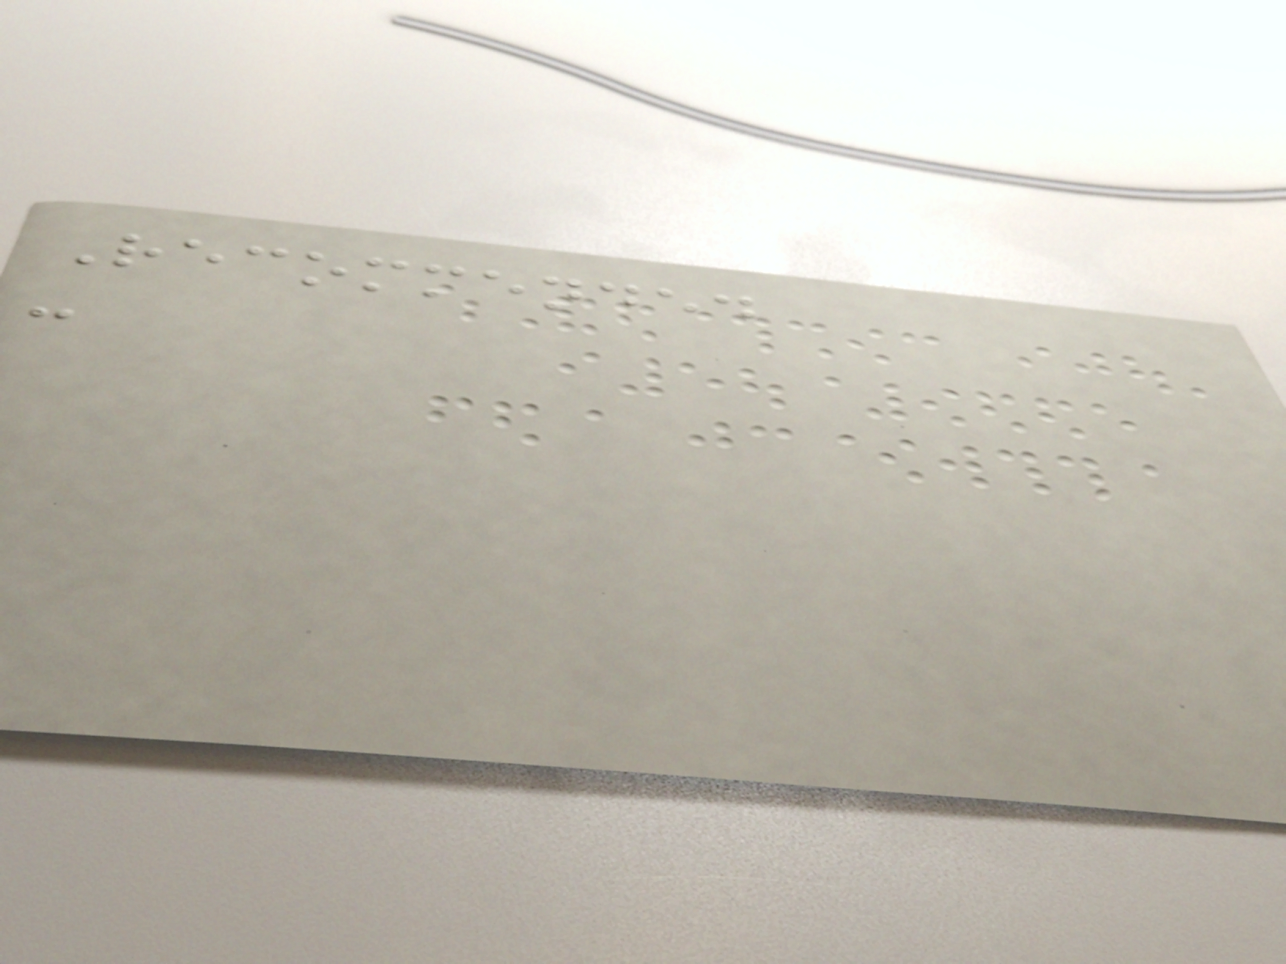Recommended
-
